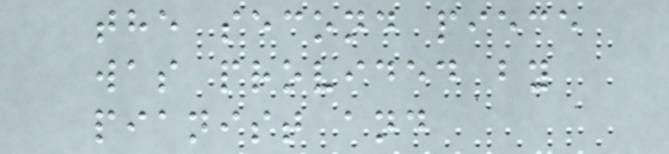the second piece
was provided by
pianist and
